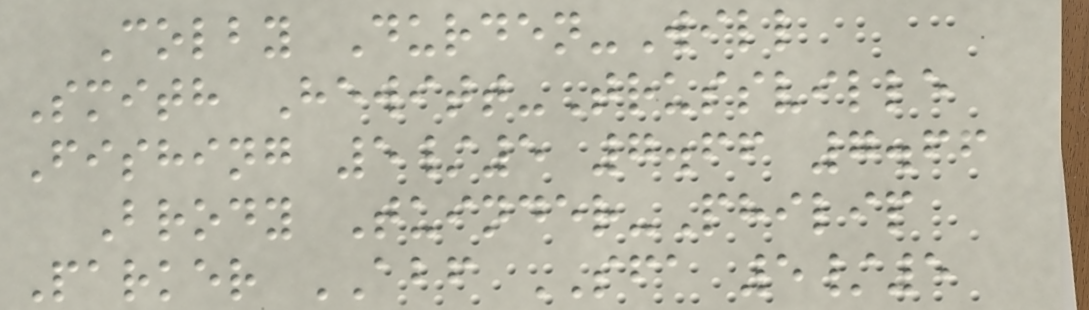Colby Durden-Will
Smith Hewitt-Trussville
Fishing 5/5 7.66 7.66
Brody Tuinder-Philip
Parker ABF SFA 5/5
